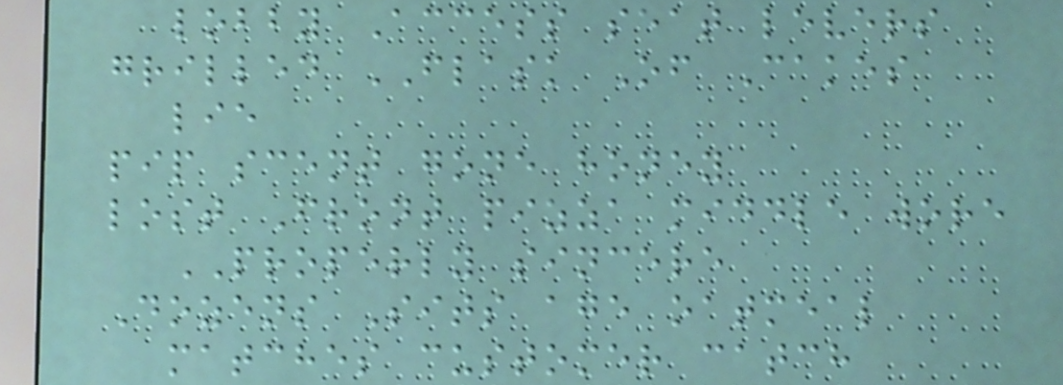lobby Access seat levers
grilled FLASK Of Cakes
lie
pip scent gone honey
lost Front pizza middle wore
PROPERLY sincere
Dozens Sits age oatmeal
matches customer catch
